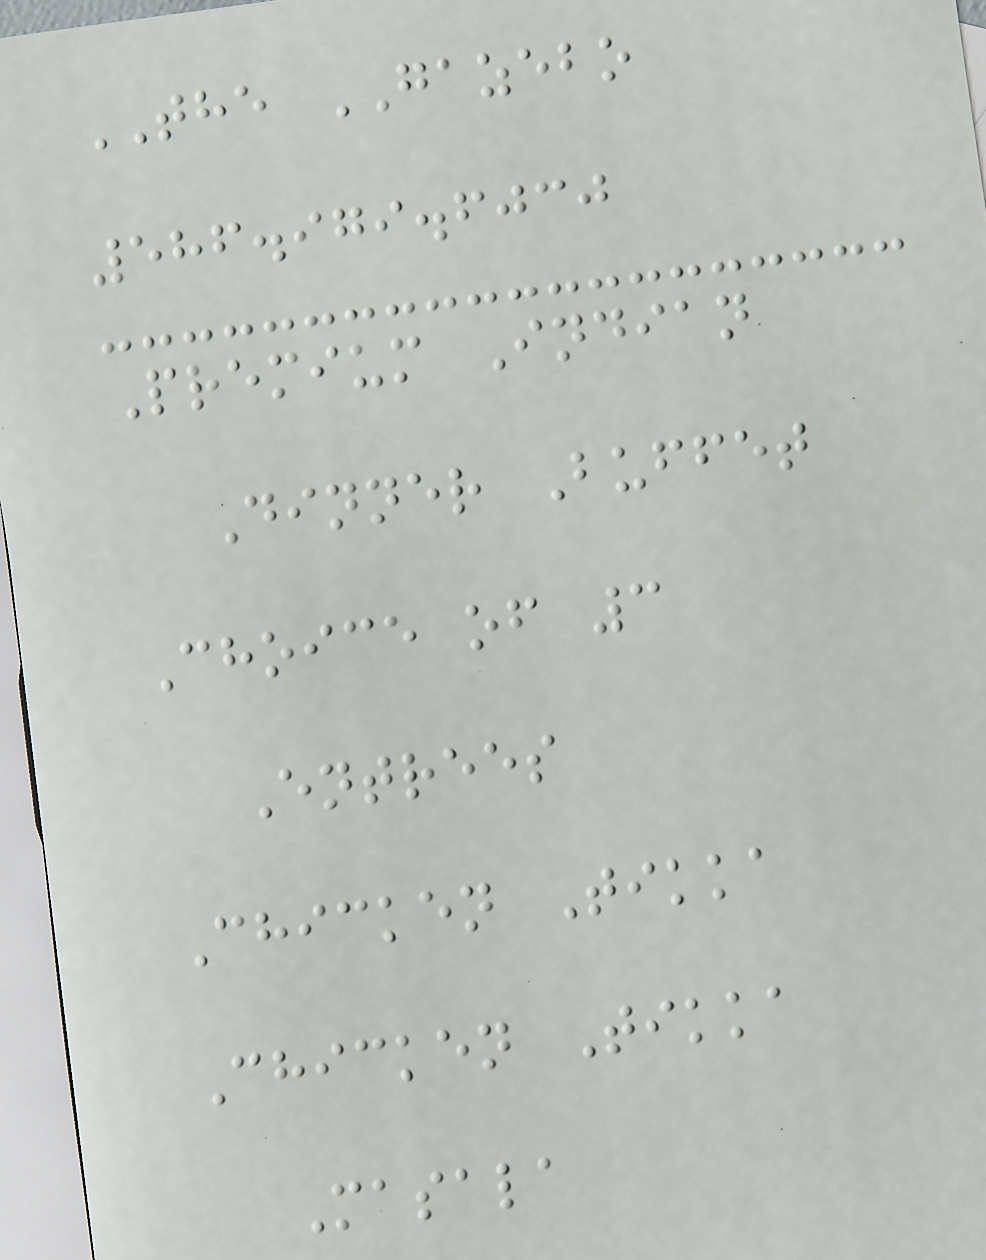THE GAZEBO
586.979.6030
Premium Indian
Dinner Buffet
Choice of 3
Entrees
Chicken Tikka
Chicken Tikka
Masala
